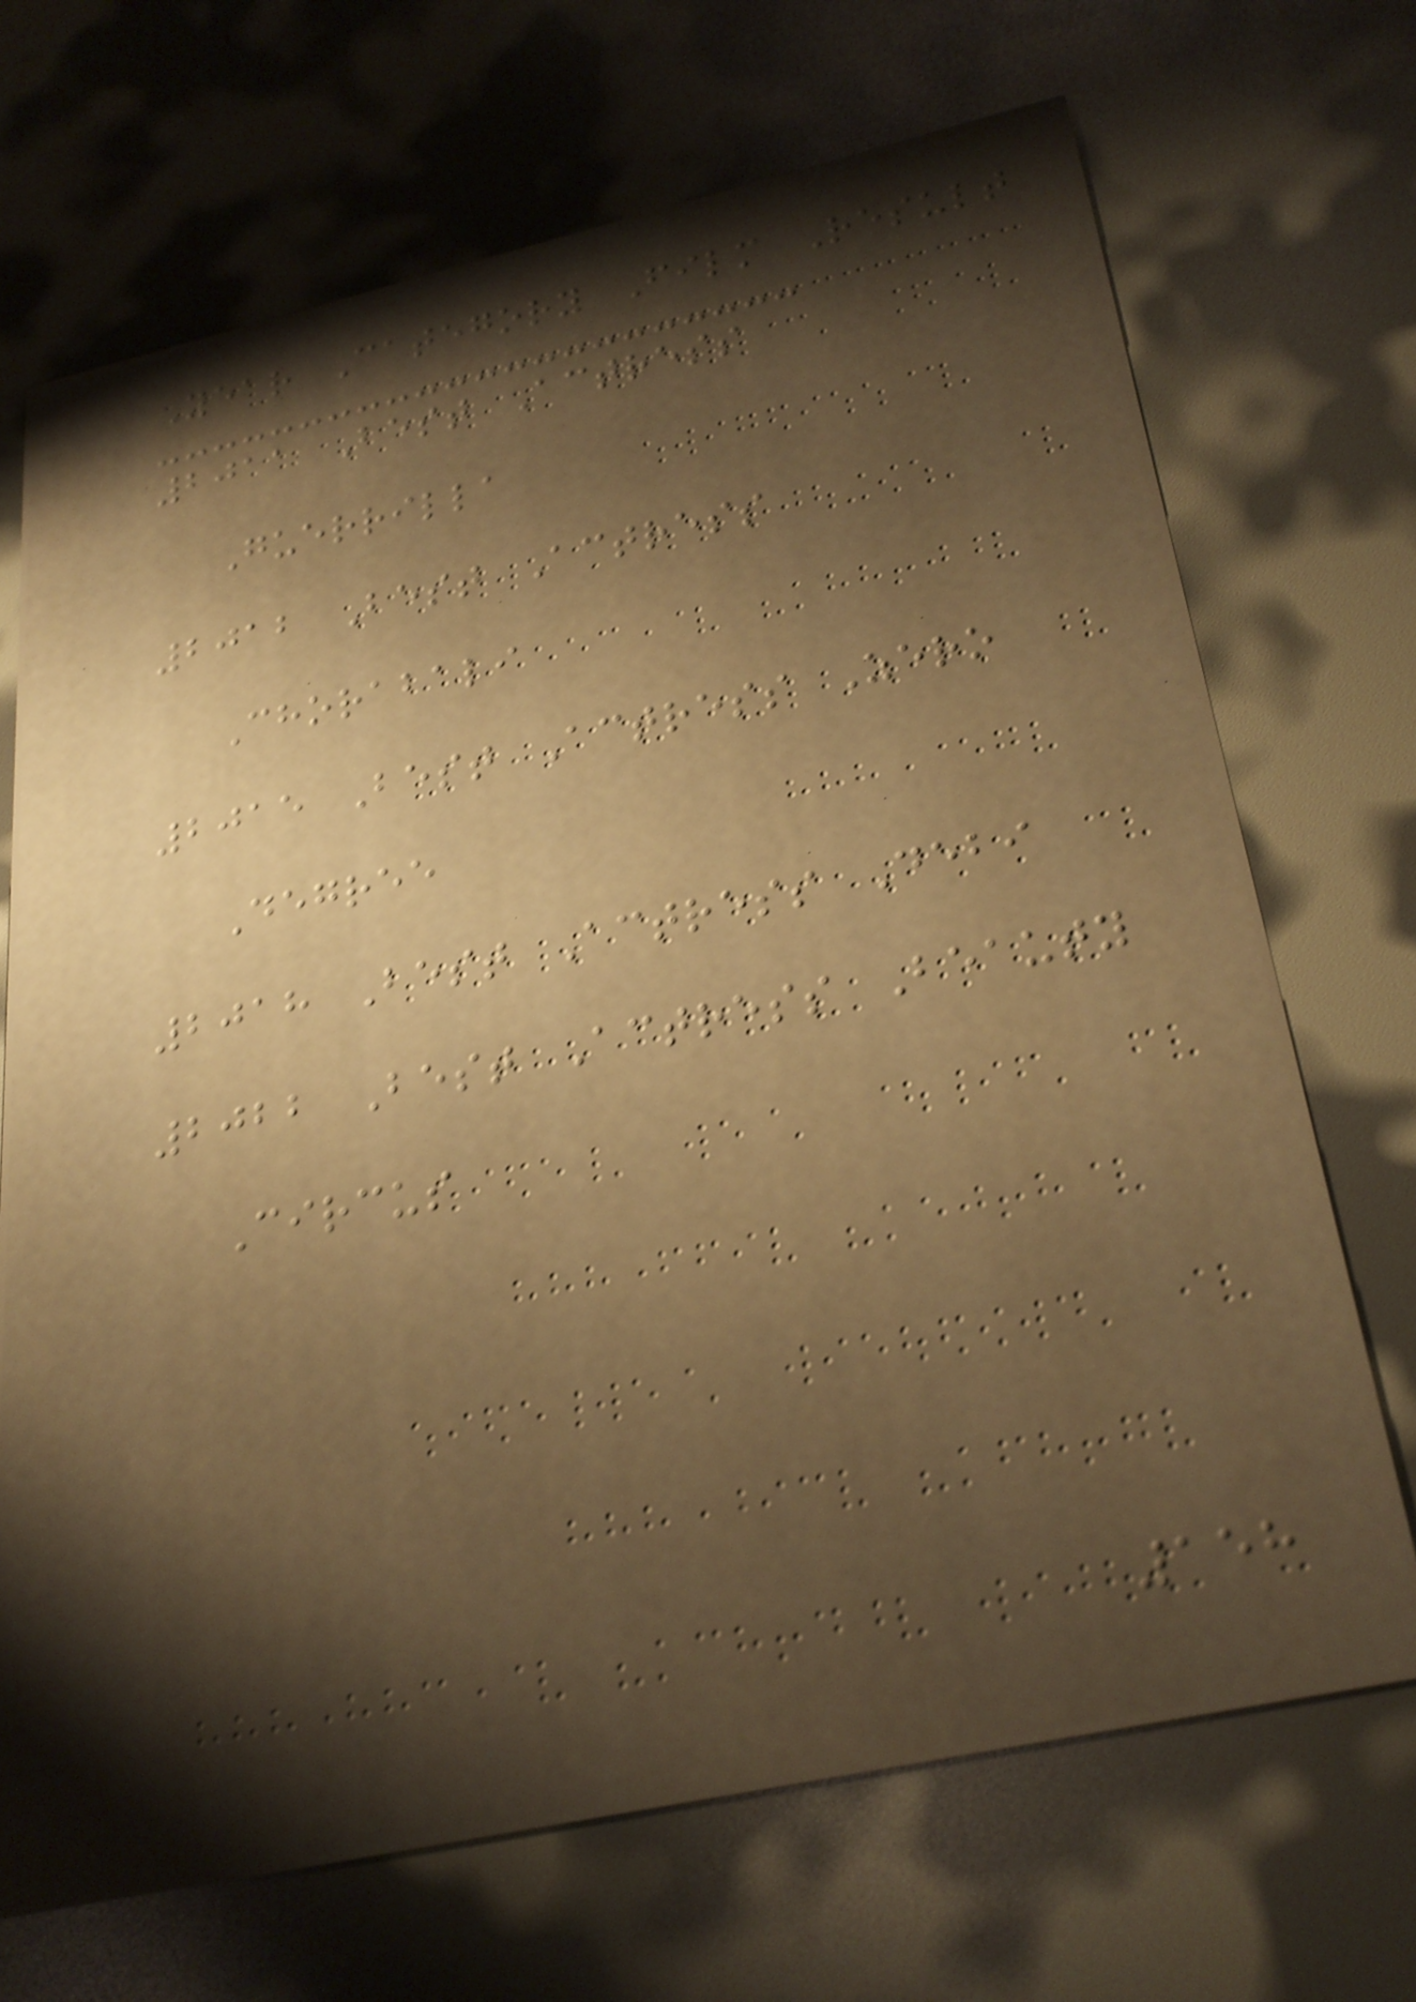Year Category Film Result
2011 Best Actress
Guerrilla
2012 Best Actress
Chorabali
2015 Best Actress Zero
Degree
2018 Best Actress Debi
2022 Best Actress Beauty
Circus
158
